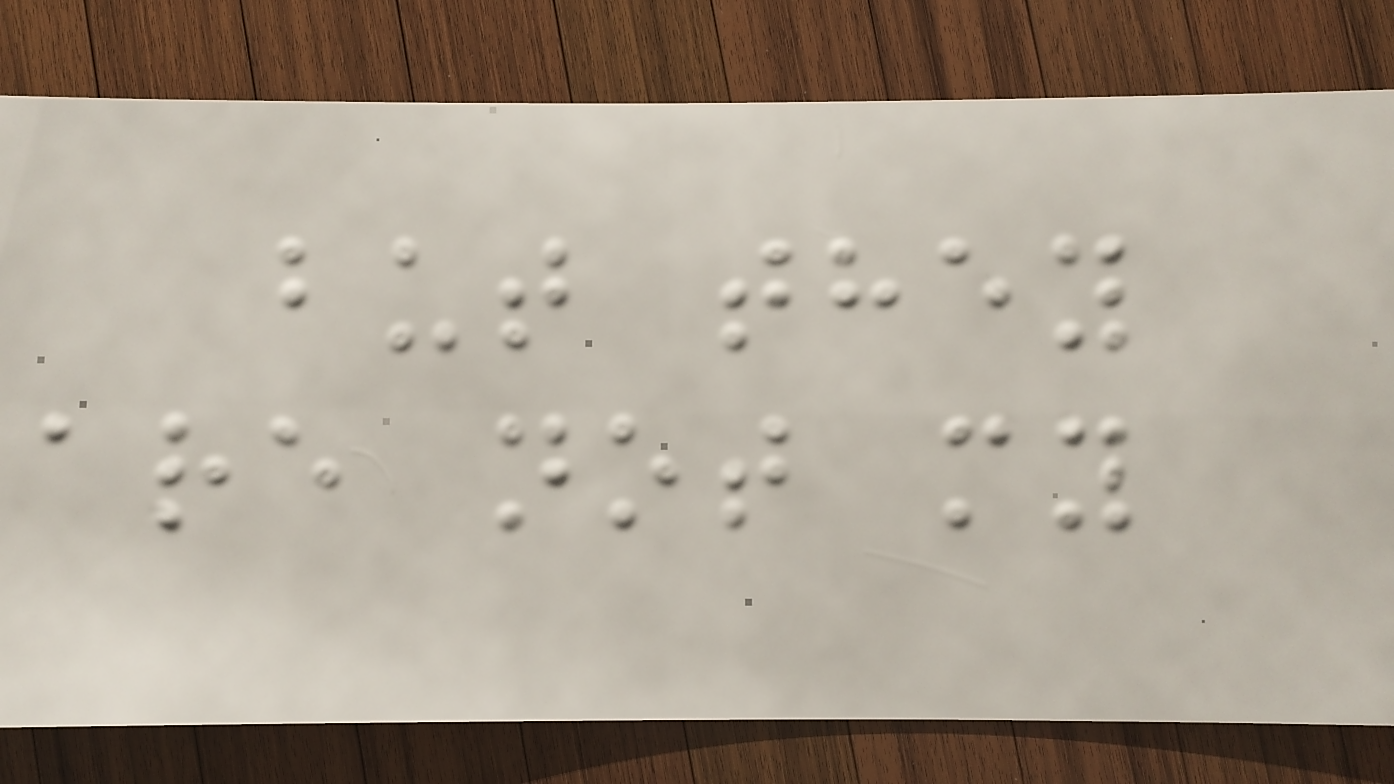but they
are not my
